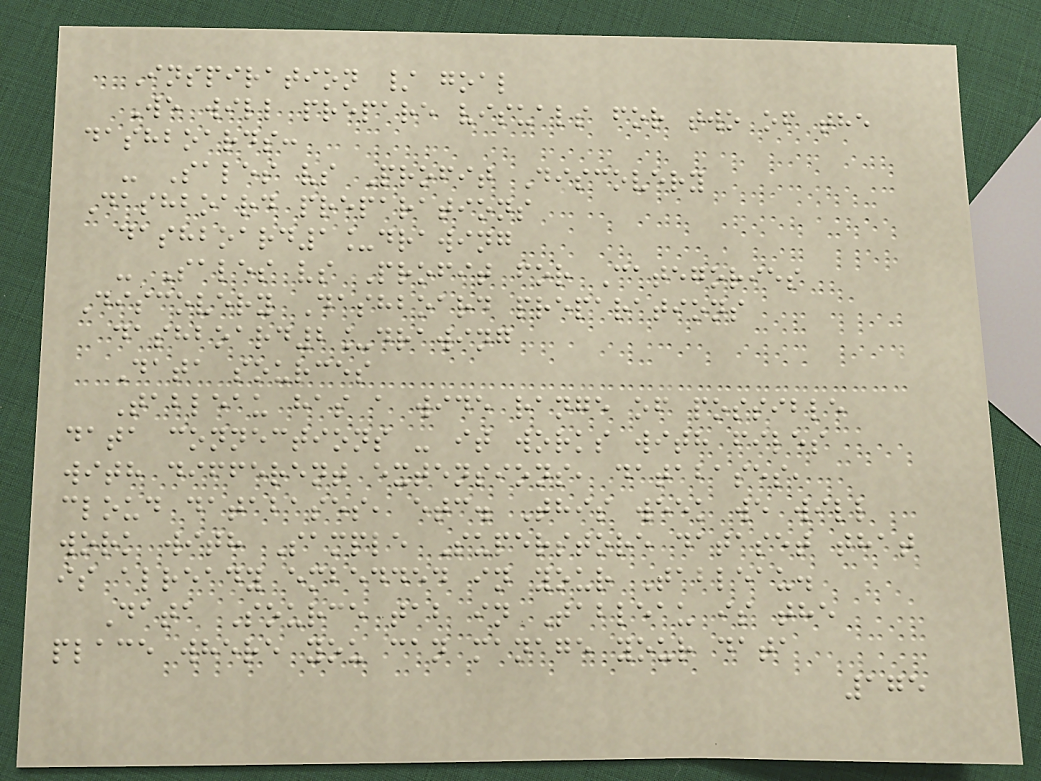Inspiration / goal
We will prepare visuals for two of the
dashboards:
- Sales vs Profit Discovery
Dashboard preparations
dashboard1_drawing
- Sales vs Profit for Categories
Discovery Dashboard preparations
dashboard2_drawing
Data sources
Tableau has a wide range of possible
data connections - it works with files
with different extensions, databases,
cloud databases, etc. This week we will
work with Sample Superstore dataset that
is already embedded in your Tableau.
Data Source tab in Tableau is the
place where you can manage your data
175
